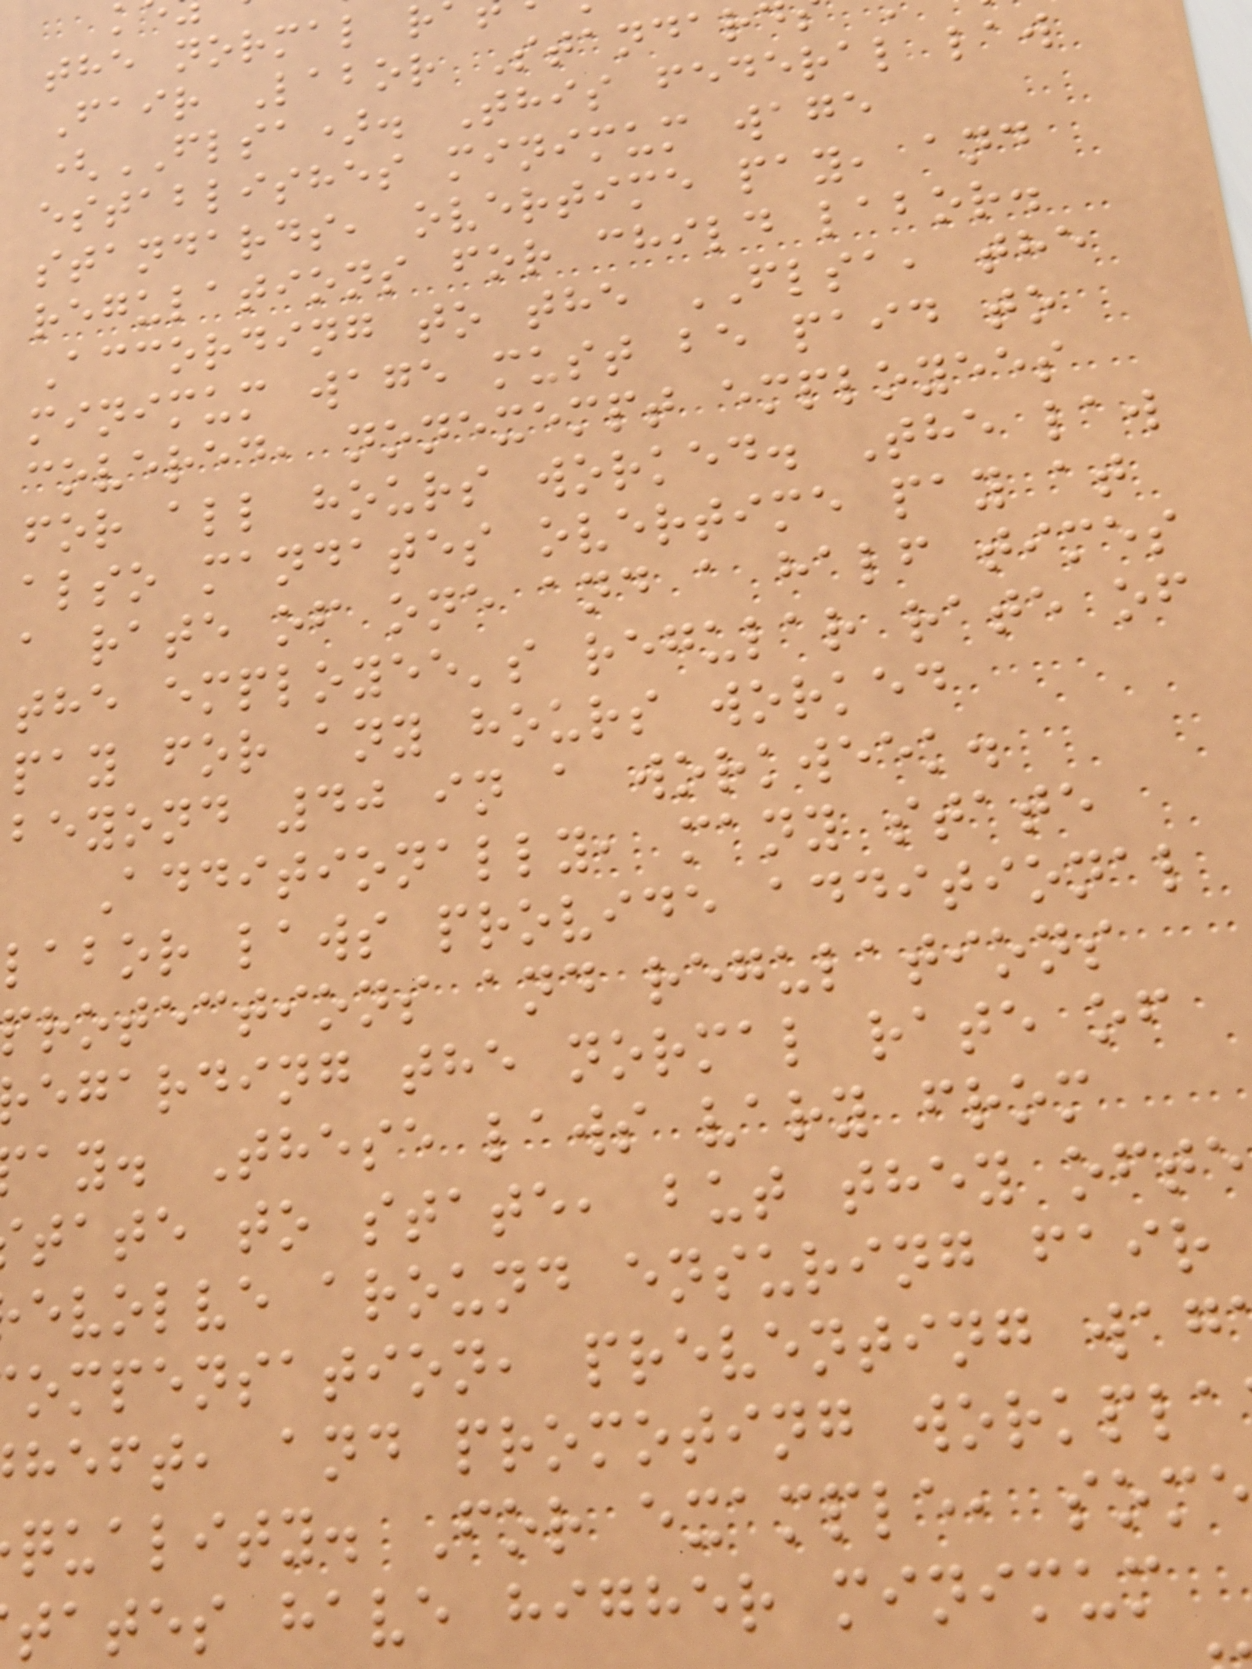the normal r
Fair Labor Standar
(FLSA). This federal law
establishes minimum wage
standards, overtime pay, and
regulations for child labor.
According to the FLSA, the
minimum wage must be paid to
covered, nonexempt employees
for all hours worked. The law
also mandates overtime pay at
a rate of one and a half times
the employee's regular rate of
pay for any hours worked
beyond 40 in a workweek.
Additionally, many state
labor laws provide additional
protections and regulations
egarding the normal rate of
ay. These laws vary from
tate to state, but they ofte
evolve around ensuring fair
ompensation, preventing wag
heft, and promoting workpla
quality. For example, som
tates have higher minimum
